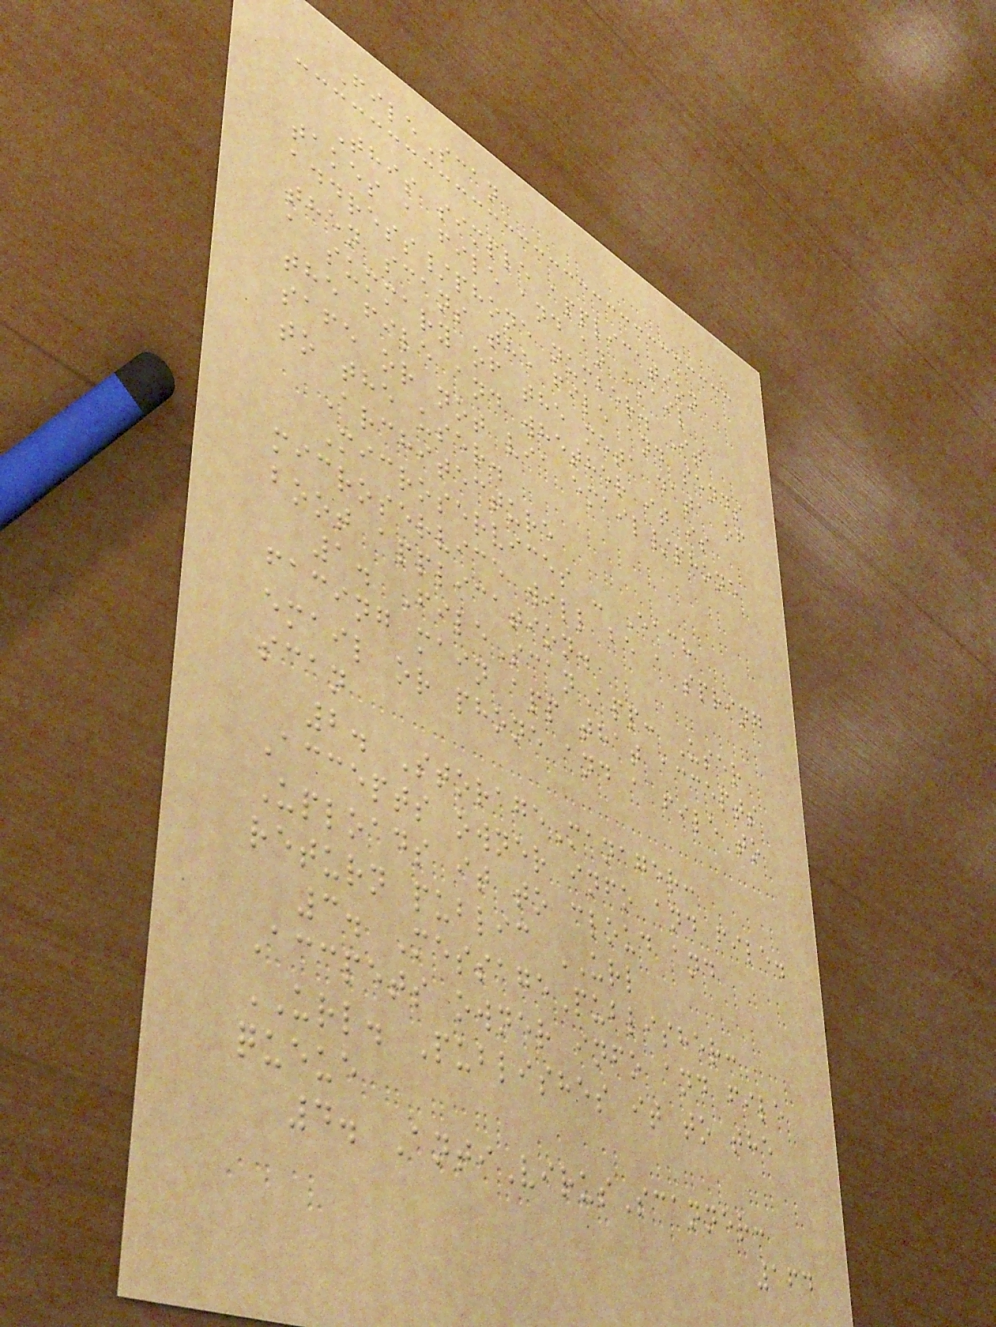FileScan
This simple application
takes a file and an email
address/phone number. It
then scans the file and sends
a summary of the meta data of
the file and whether it is
safe or not via email/phone
to the user.
Architecture
Microservices - Each
microservice will be a spring
boot application.
1. FileScanApp: User
facing main app that accepts
email or phone and a file to
scan
2. StorageManager:
Accepts owner info and file.
Uploads it to cloud and
return public URL
3. MessagePublisher:
Accpets owner info and file
URL. Publishes it to the
queue
4. AntiVirusScanner:
164
